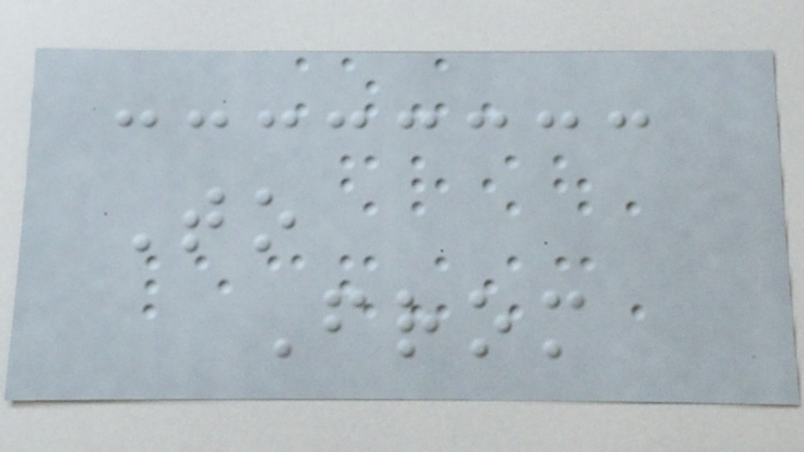To
From
